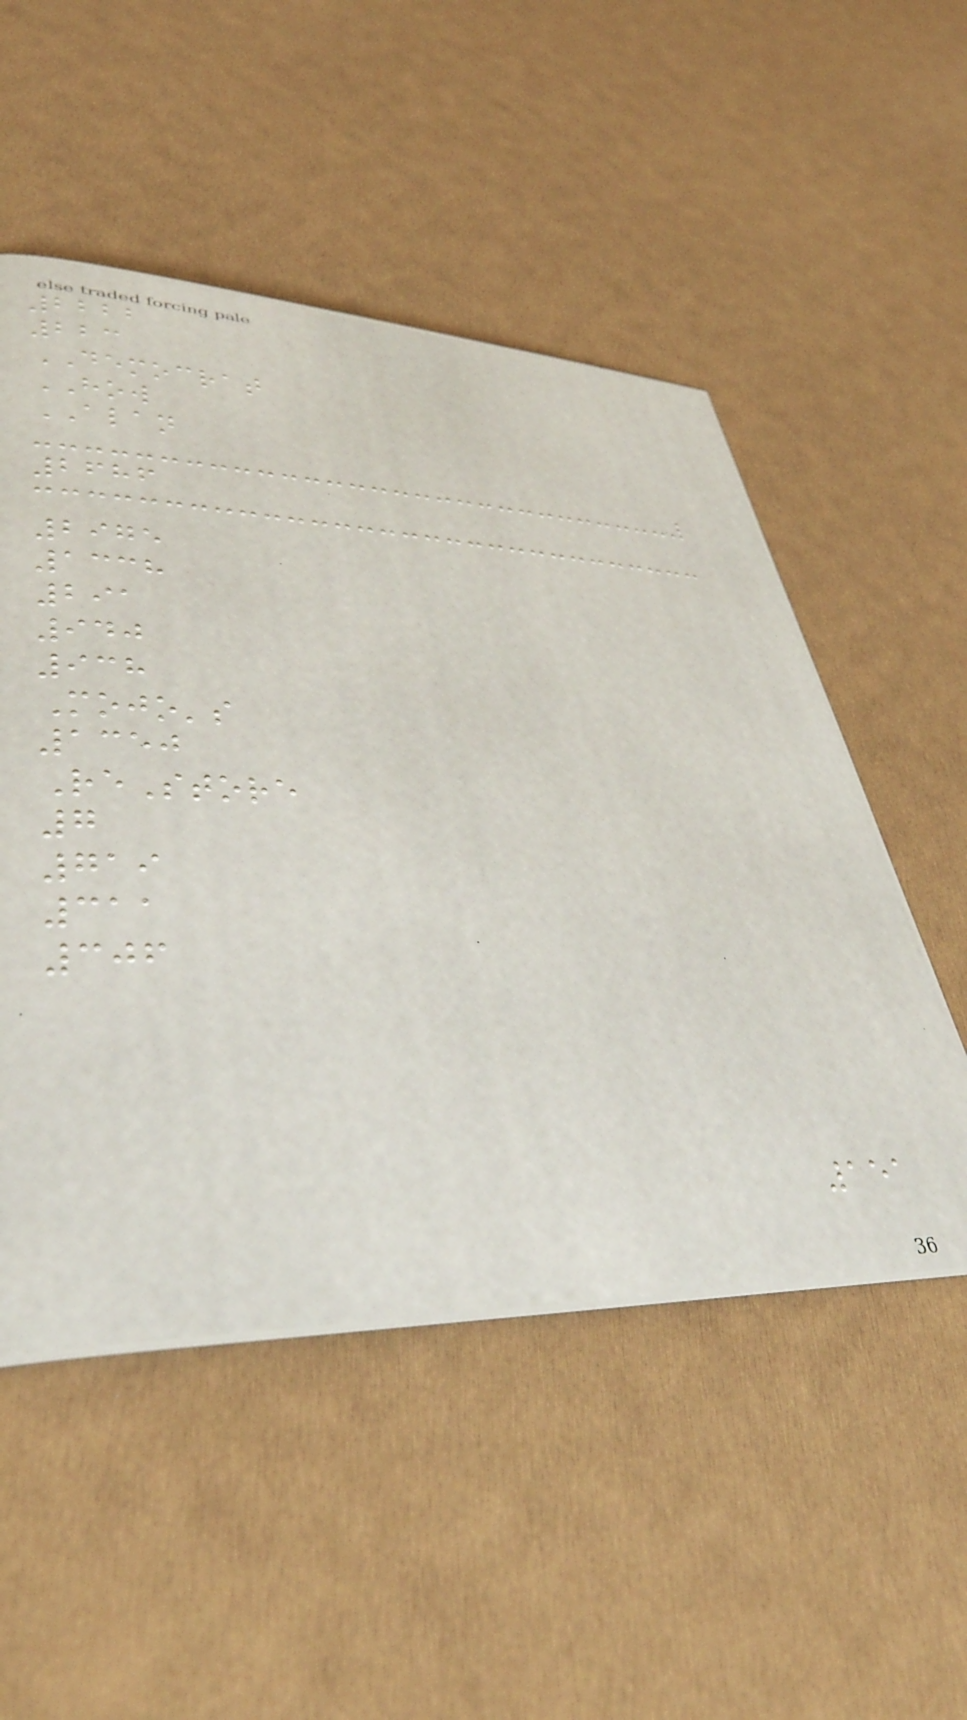2222
223
DEMOCRAT
HOW
ALAN
2686
2975
1338
291
940
938
Mojo's
1350
ReStore
7
719
311
306
151
